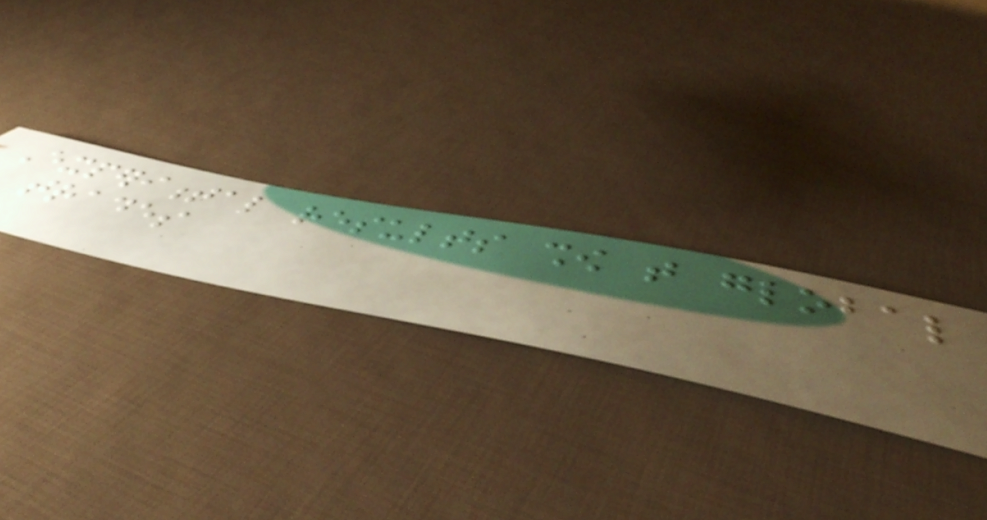Experimental results show that global
trades
